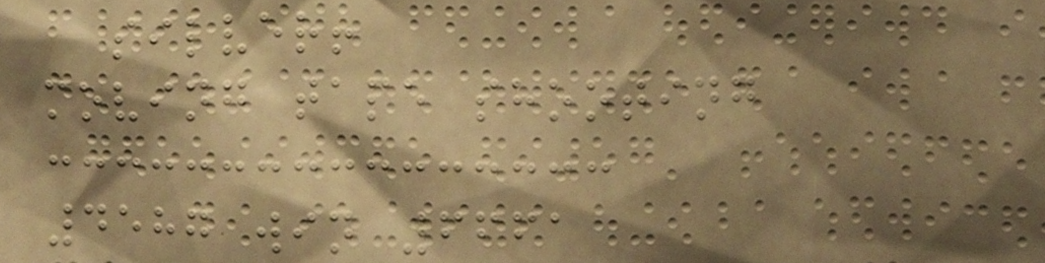silver!
moving tape shooting
4587 win 6661
